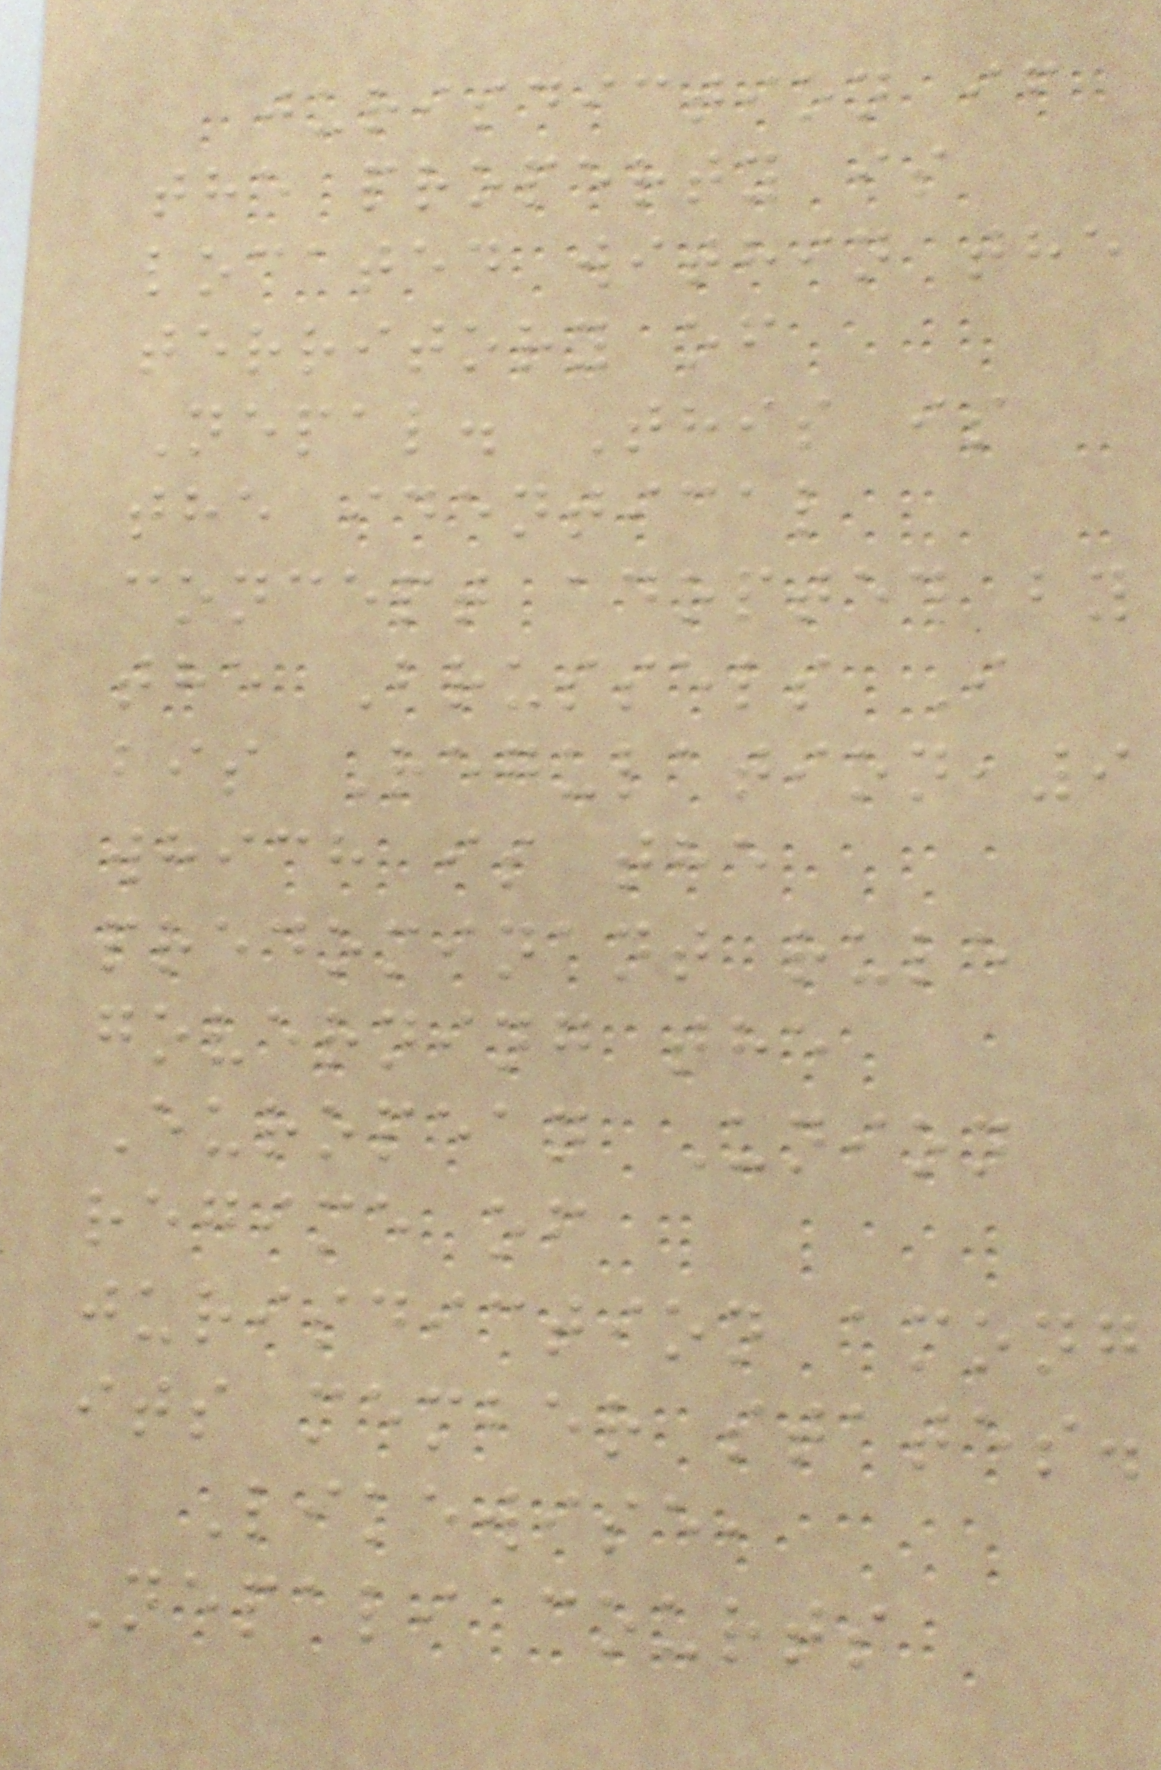jurisdiction if
the property is
located within the
territory of
Nepal. This is
the identical
concept adopted by
the Brussels I
bis Regulation,9
which is the
predominant rule
governing the
European Union
regime of
jurisdiction among
its member states.
Likewise,
Nepali courts
